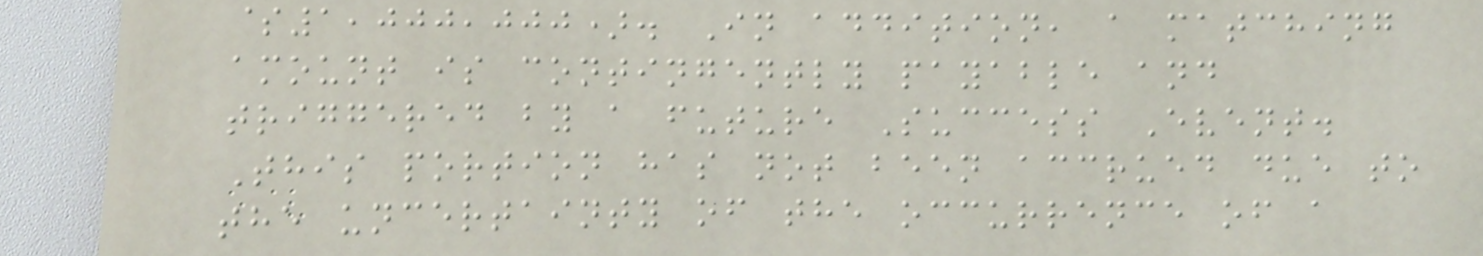$1,000,000). In addition, a matching
amount is contingently payable and
triggered by a future Success Event.
This portion has not been accrued due to
the uncertainty of the occurrence of a
